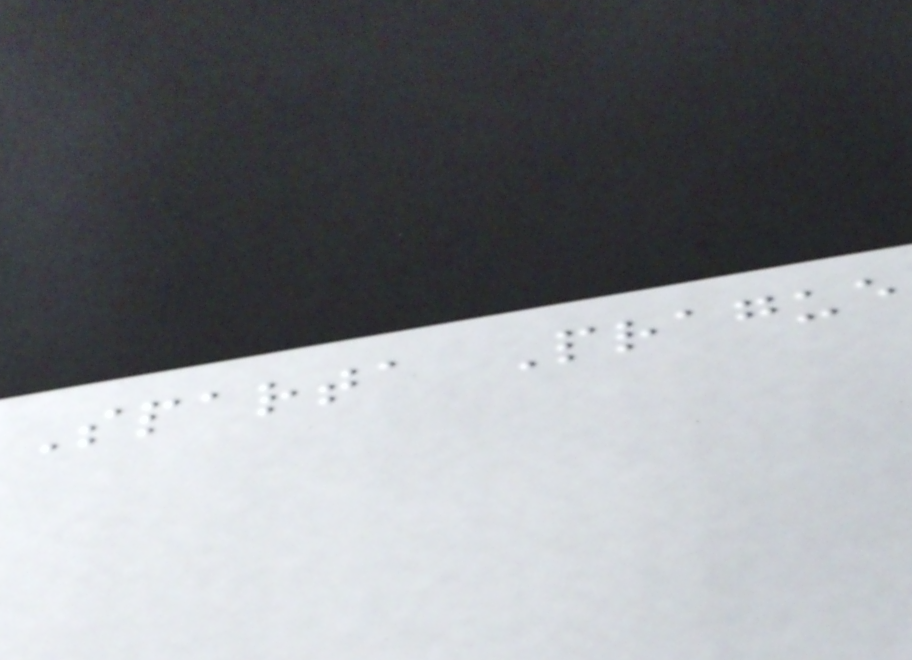Sparta Prague
